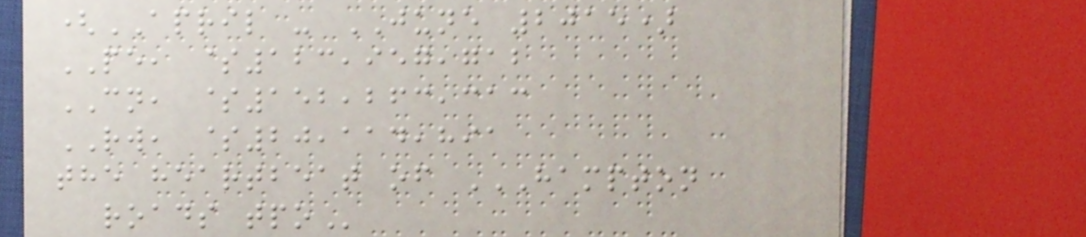(APRIL - JUNE 2015)
PE, $123,957,712
CN, $152,263,313
RW, $20,114,891
the heartbeat of HAMPTON
ROADS TPO
